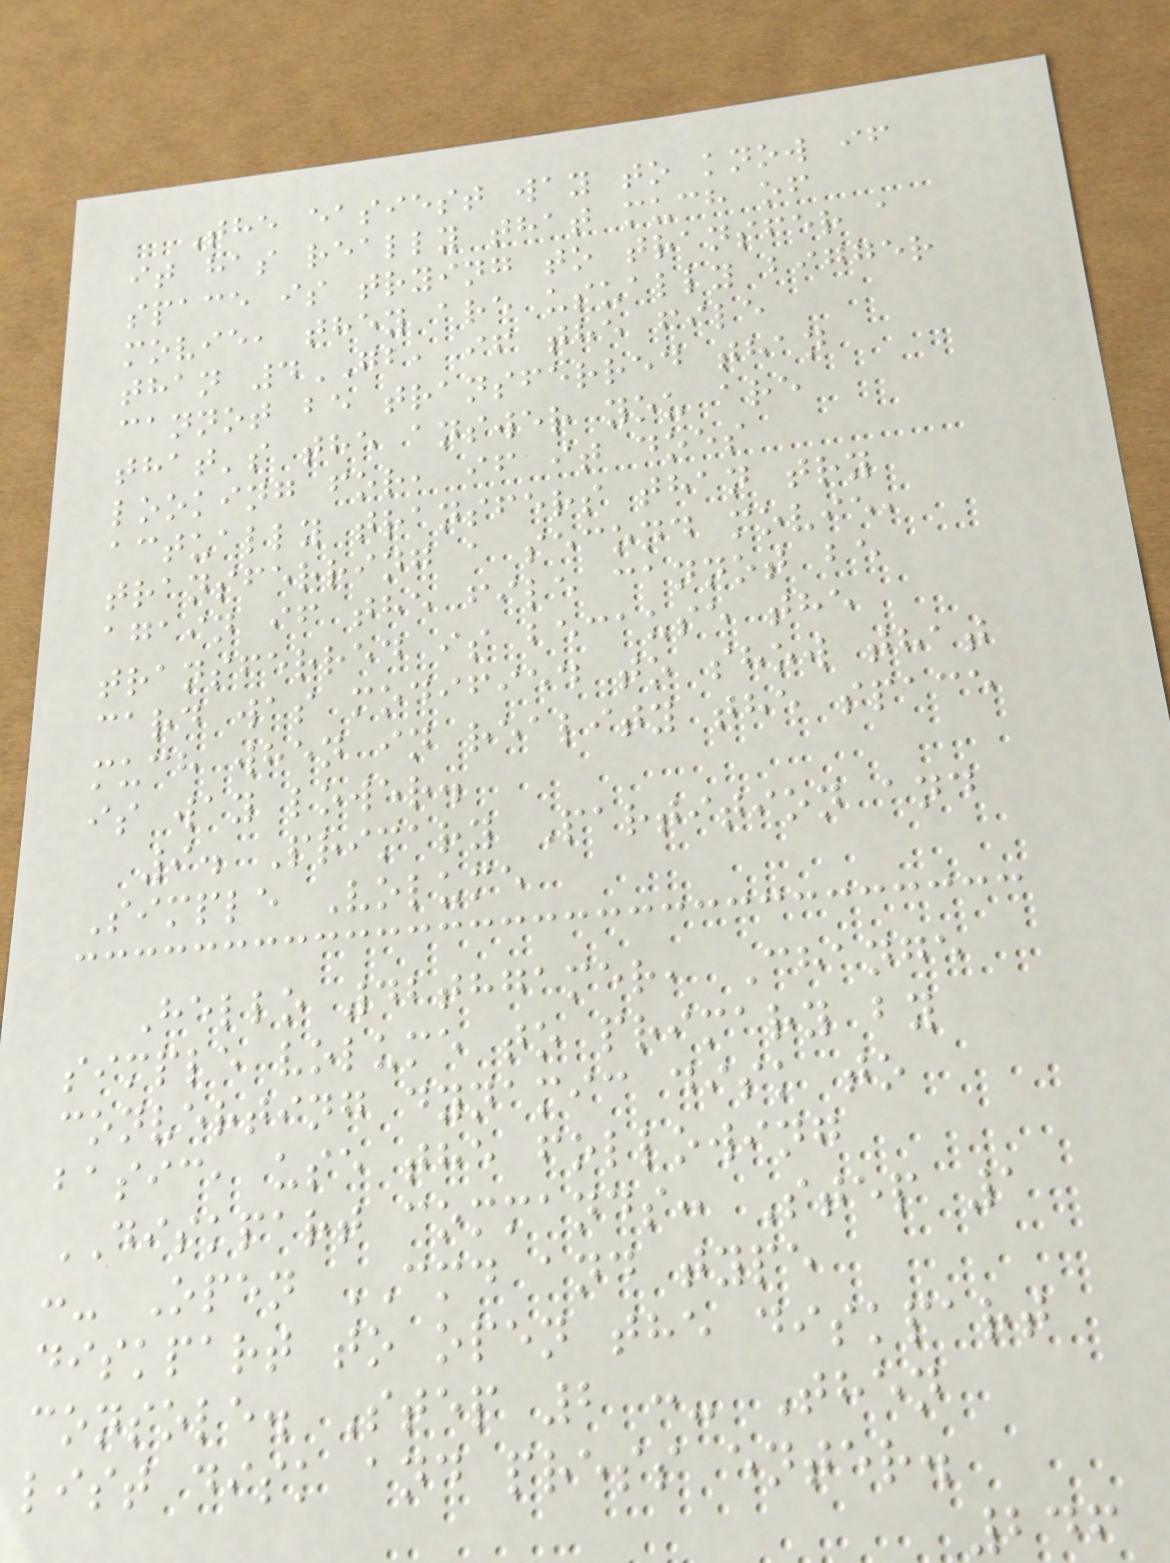The easiest way to know if
it has really that much of
space is trying to transfer a
movie, they are usually bigger
than 4GB, if the file
cannot be transferred than
that's the answer you are
looking for, if it does
actually transfers than try
transferring a second movie,
again if the file cannot be
transferred is because the
card was modified to show that
much when in reality the space
is way lower.
9. Primary Partition and
Simple Volume
Hello 42thgamer, Change
simple volume to primary by
converting dynamic disk to
basic, use the following
DISKPART commands: Step 1
:- Open CMD and type
diskpart to open the diskpart
console. Step 2 :- Then
list disk and press enter.
246
